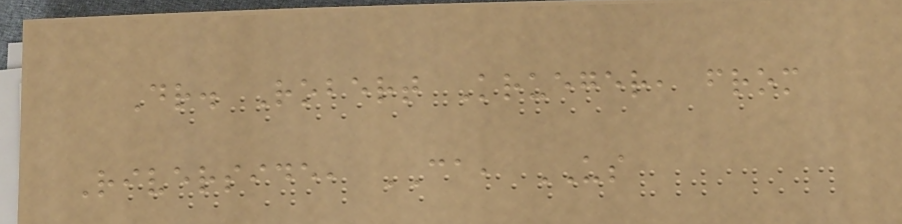Dr. Robert Krueger, from
Riverside, CA, US
